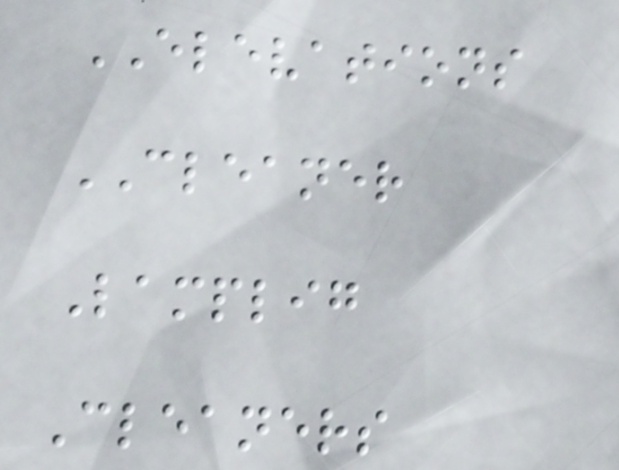ELEVATIONS
CLEANER
Lamplig
Cleaners
